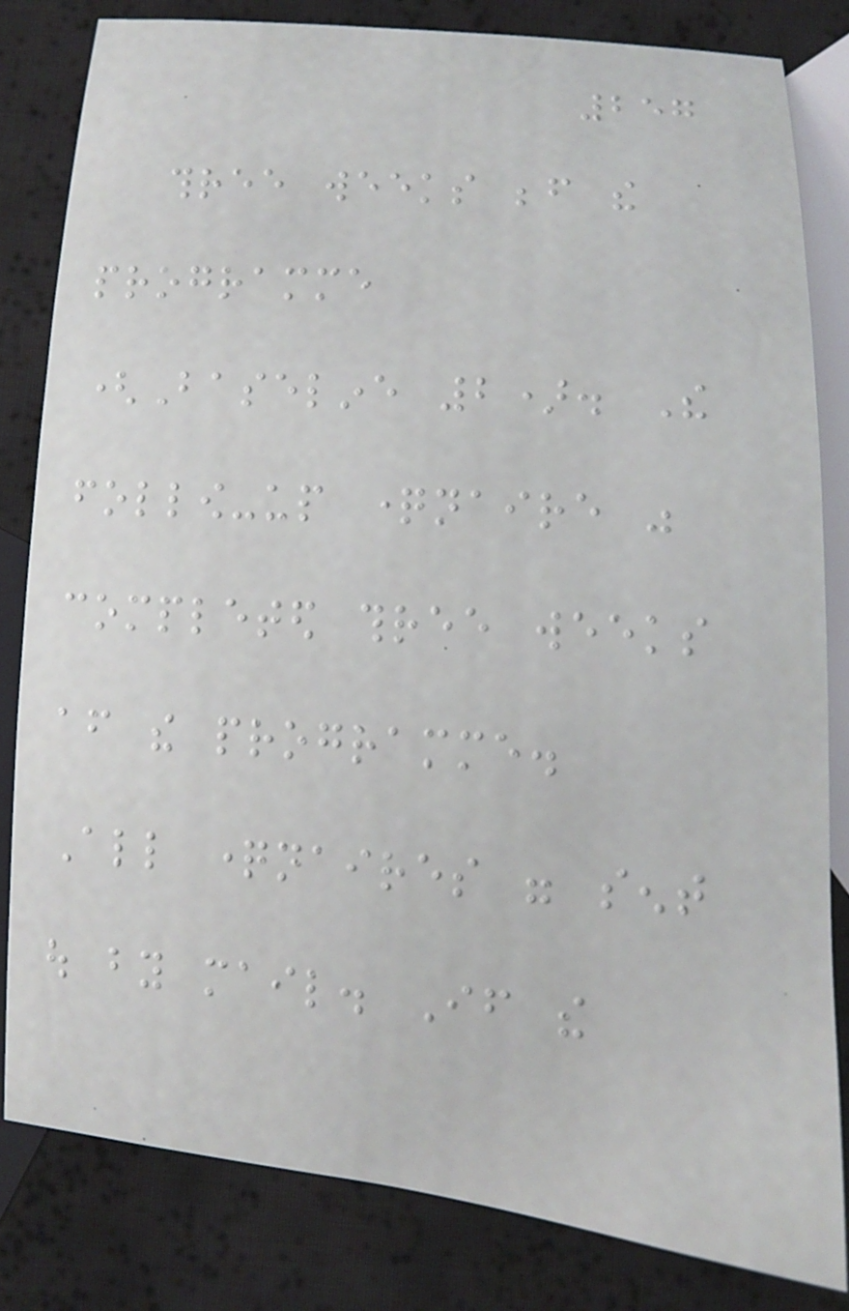257
three weeks before the
programme
(Baseline 2). The
follow-up questionnaire was
completed three weeks
after the programme.
All questionnaires were sent
out by mail. If the
